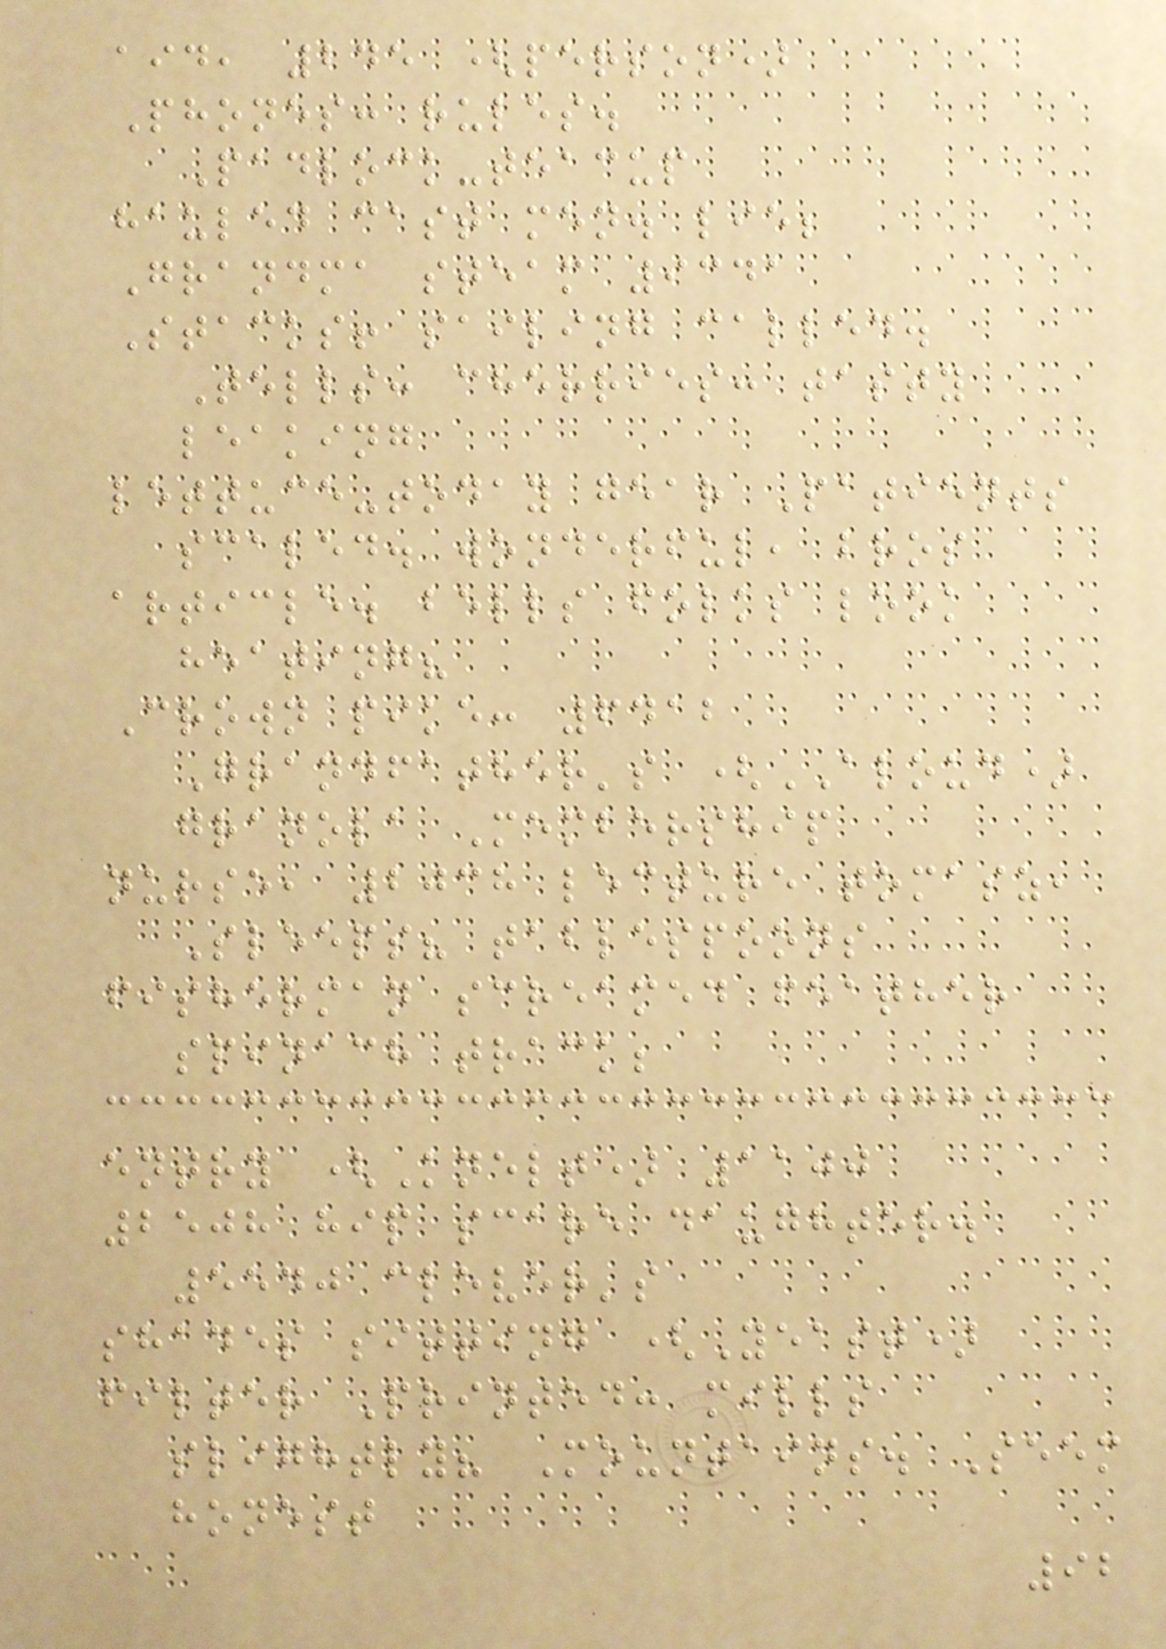aid, 245 (person)
Phones: rules.
Padlock-teacup
hauled cast men. lie;
Grandma steam 9341
Stacks! sailing called.
Tells: cherries: tasty
leaking
lettuce-today gear Patients
scaled. wonderful, bros
article. bells folks look
heating?
Crown pike: 6412
Grandfather's (ALOUD)
granola Membership
nurse, 2038 lecture tomasz,
Sleeps? tablespoons
fisherman screamed feather
spinach track;
entry (Knelt) 1100
2508 hip scare daughter.
5540 clever's
shades sitting (Yeast)
filter Printed: mills
slightly? Mountains. Seem
honest
92
